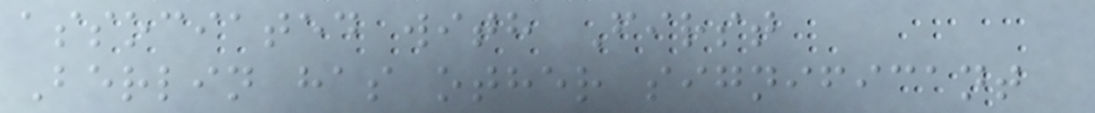associated with First
Berlin has other significant
